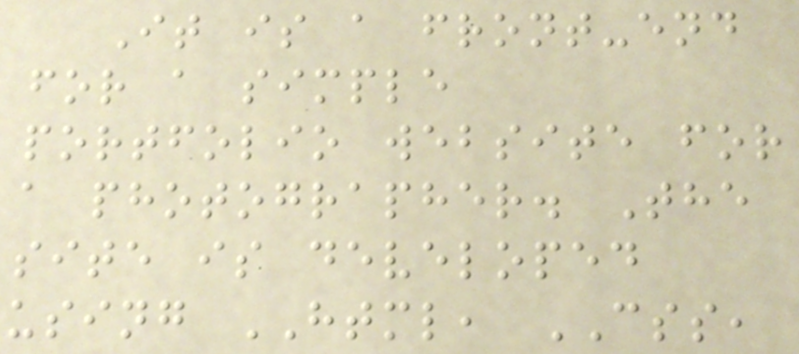It is a front-end
for a simple
portfolio website for
a photographer. The
site is developed
using HTML, CSS,
